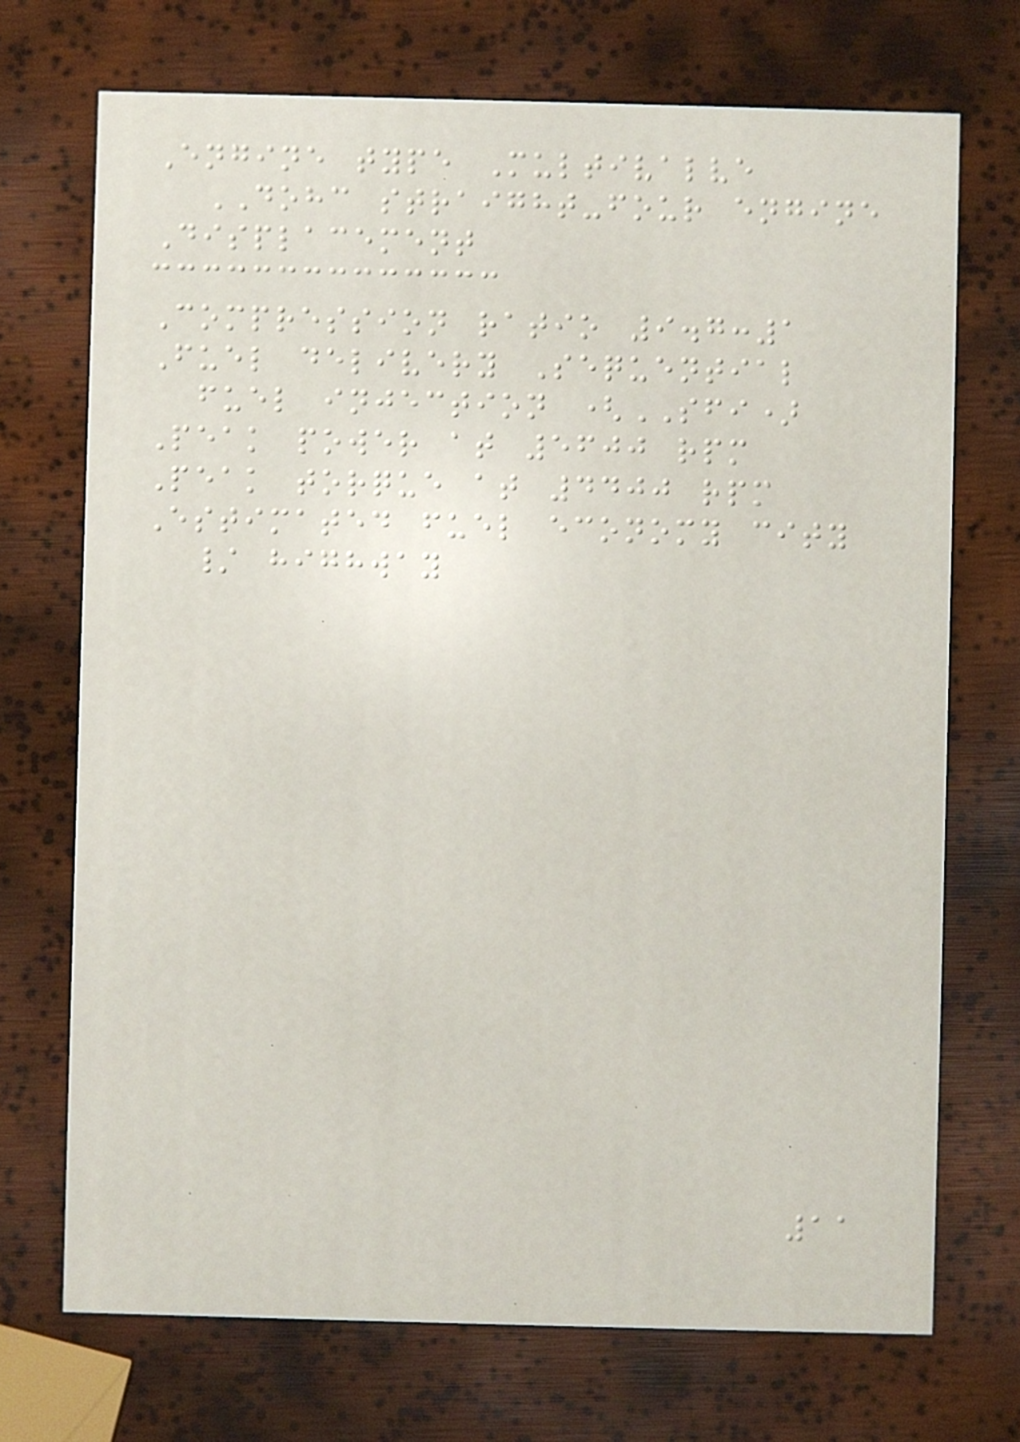Engine type Multivalve
DOHC straight-four engine
Displacement
Compression ratio 9.7:1
Fuel delivery Sequential
fuel injection (SFI)
Peak power at 5600 rpm
Peak torque at 4400 rpm
Estimated fuel economy city
/ highway
11
